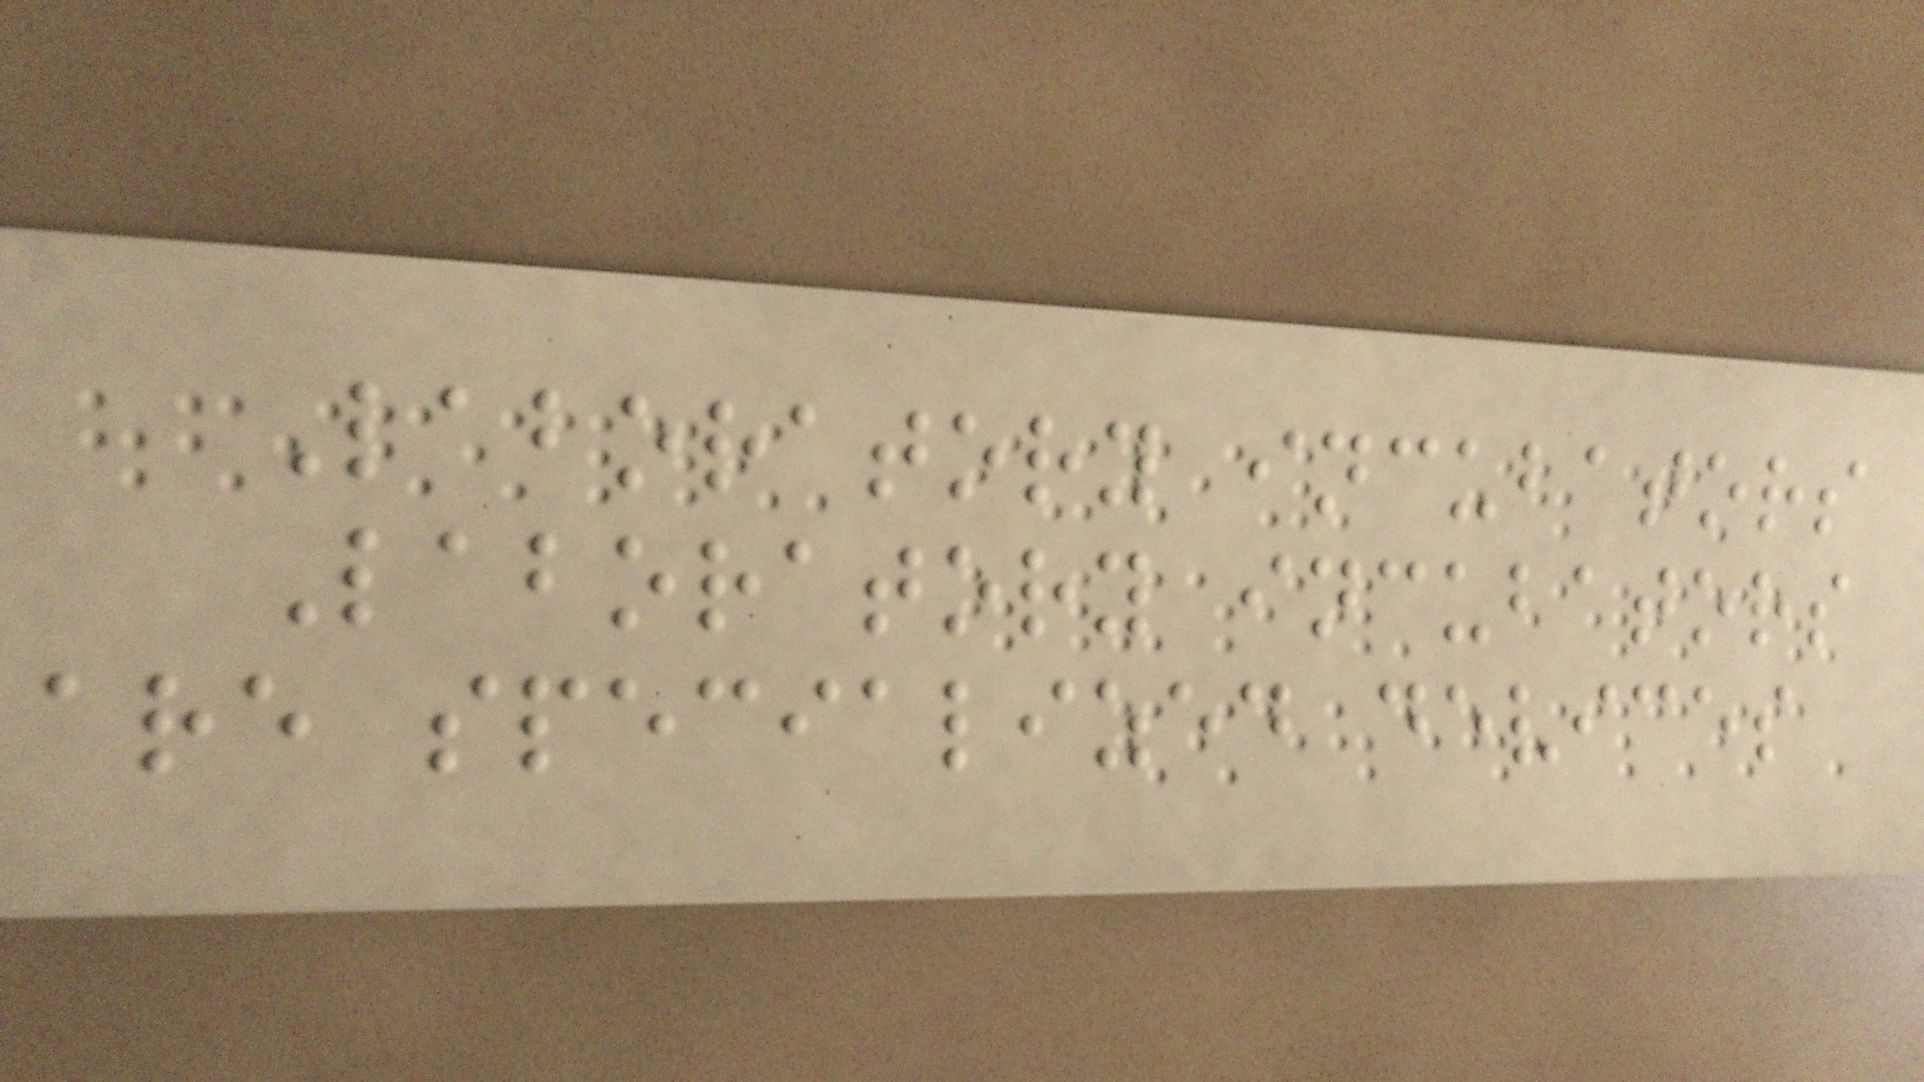Laboratory incubators
Laboratory incubators
are specialized devices
